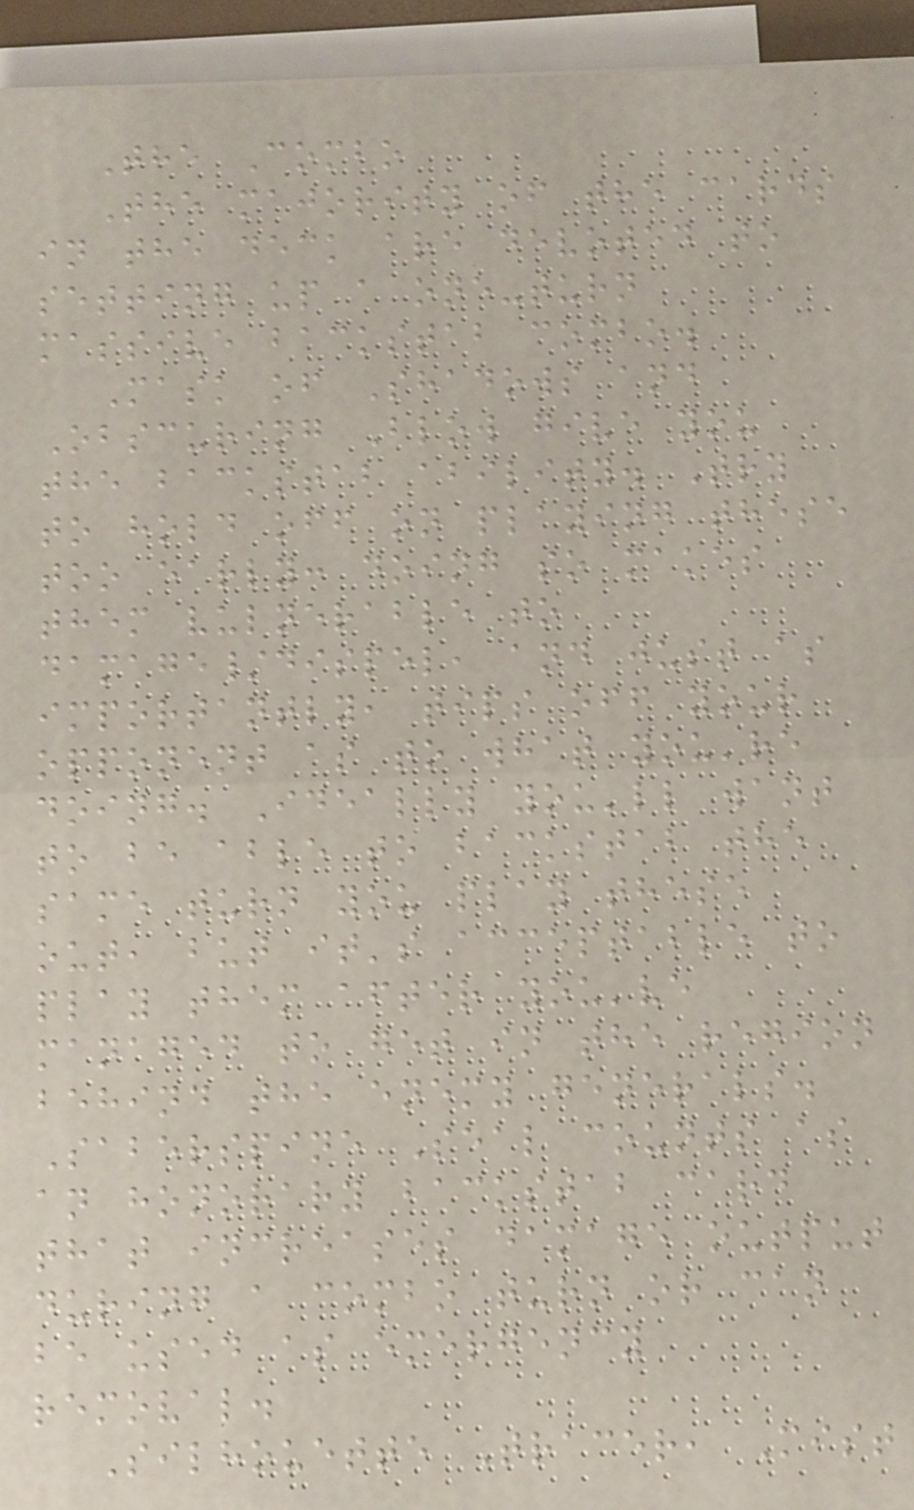The Combo
The majority of the cards
in the deck are devoted to
setting up a one-turn
massive backstab combo.
Mask of Shadows and
Obscuring Blow give you
the backstab ability. Try
to hold off on playing these
too early: doing so makes
them vulnerable to
damage/dispel, and just as
importantly, tips off your
opponent as to what you're
doing. Ideally you'll want
to be able to backstab the
same turn you play these
out, but it's acceptable to
play them after you've
managed to get in the region
behind the enemy generals.
Saberspine Seal counts as
an honorary backstab card
that increases damage output
during a combo turn or can
be used as emergency
removal.
Silhouette Tracer, Mist
